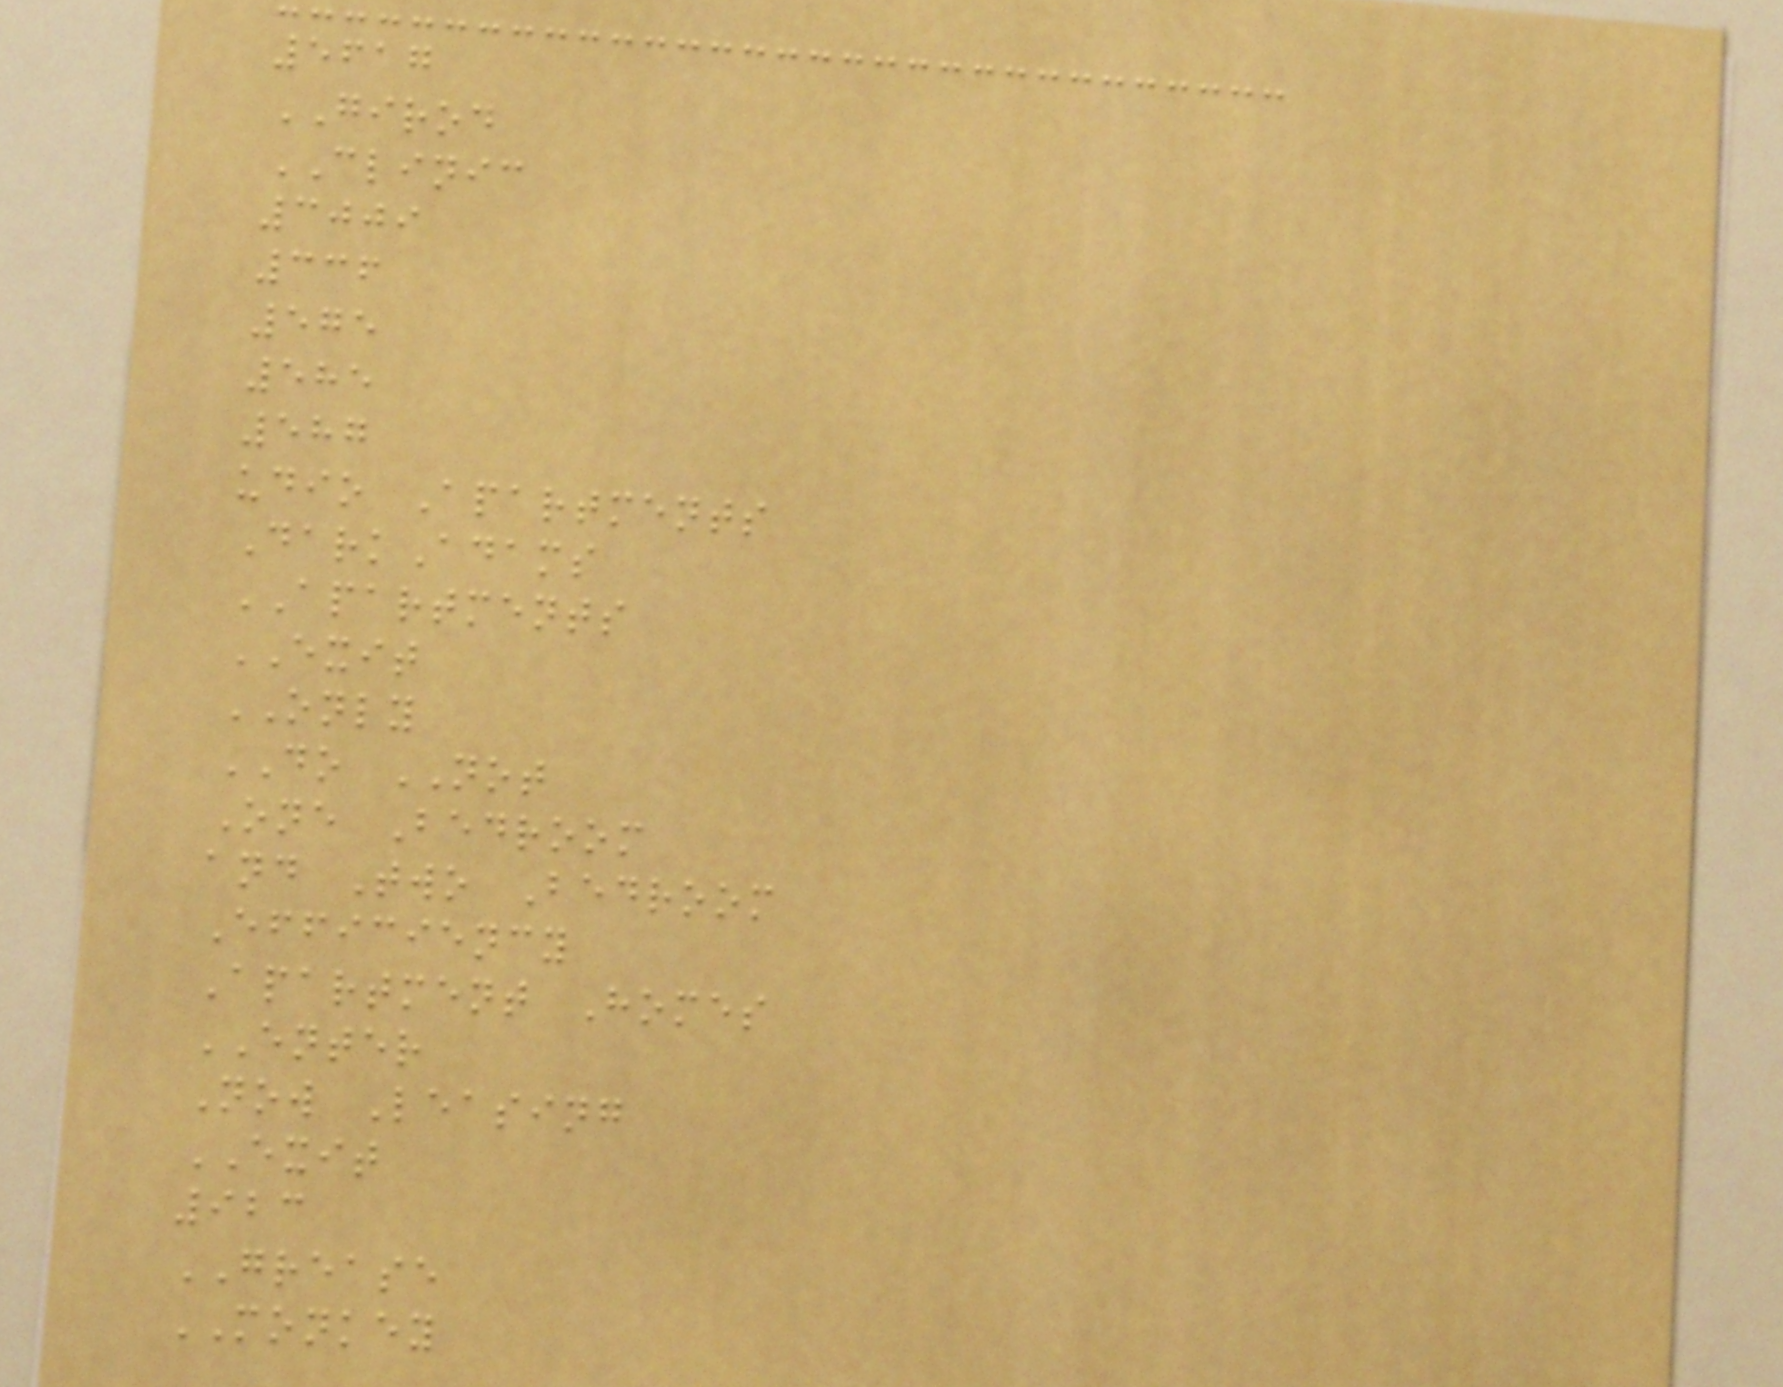5617
GIROD
CLINIC
3009
336
575
585
587
udio Apartments
DarkAdams
APARTMENTS
EXIT
ONLY
DO NOT
One Bedroom
and Two Bedroom
Efficiency
Apartment Homes
ENTER
Now Leasing
EXIT
923
GREASE
MONKEY
